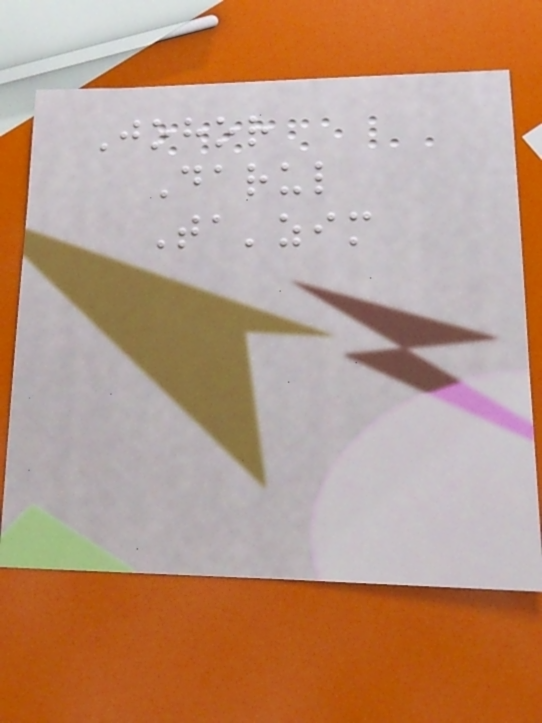Johor
Darul
Ta'zim
